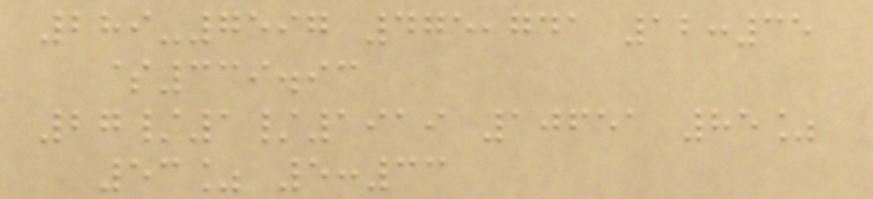289-7597 475,741 12:35
$339.93
27/1/1919 10651 85%
53% 5:33
